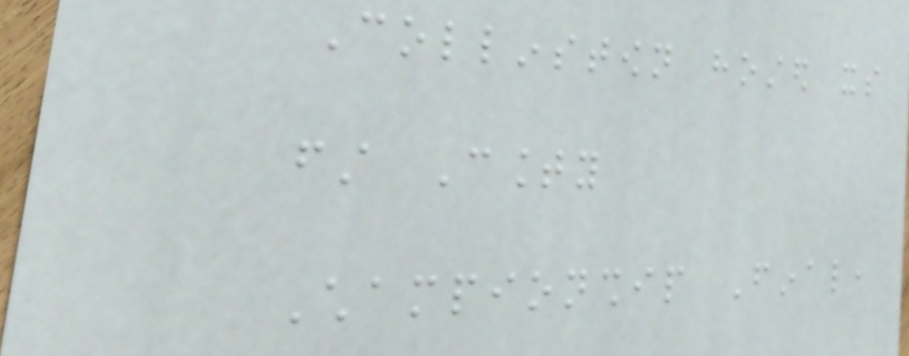Collinstown hosted its
first County
Championship Final,
